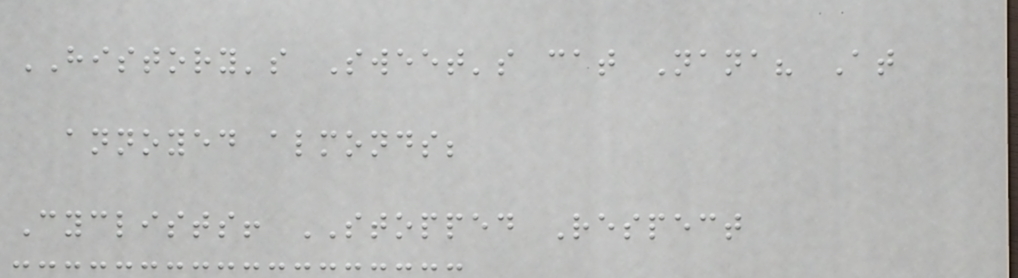HISTORY's Sweet's cat Nana? At
annoyed almonds;
Cyclists! STOPPED Respect
